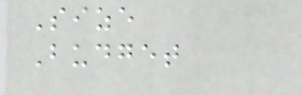Size
Budget
